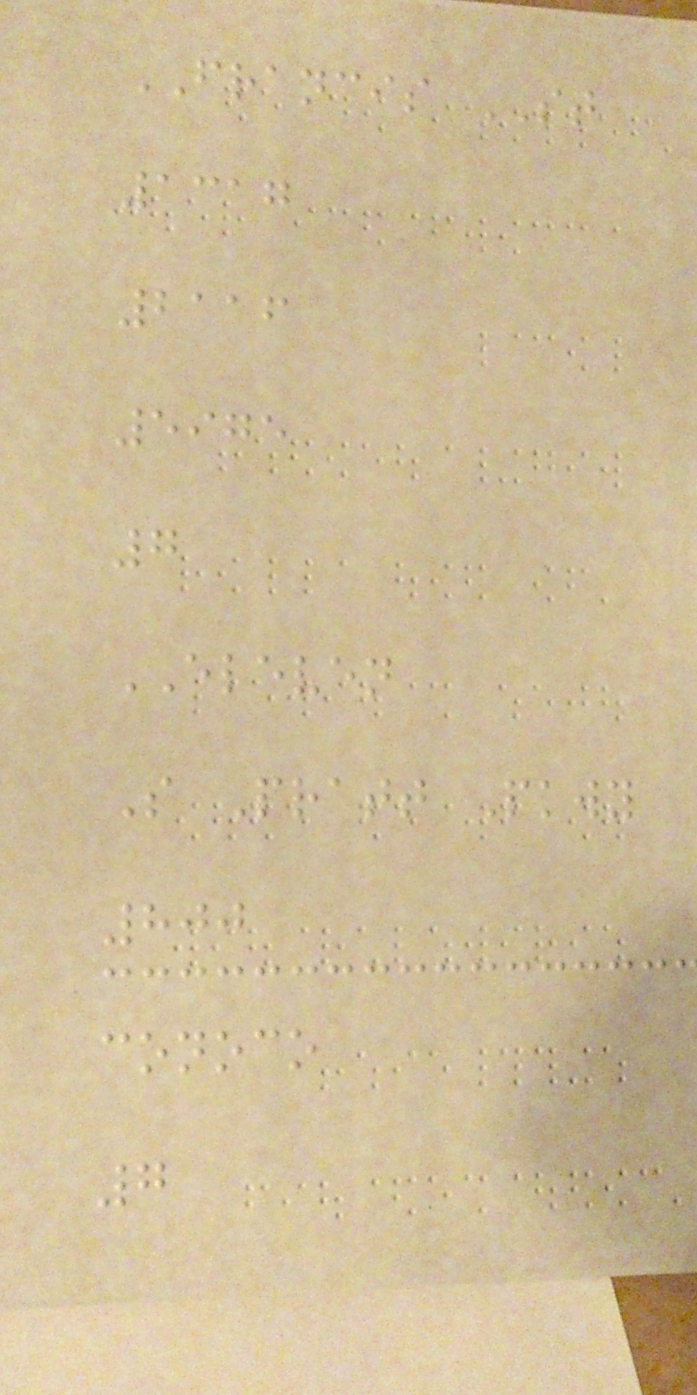FRANCIS ST
1317
2116
5975
7
ELEVEN
S Pratt Pkwy
800
conoco
7
